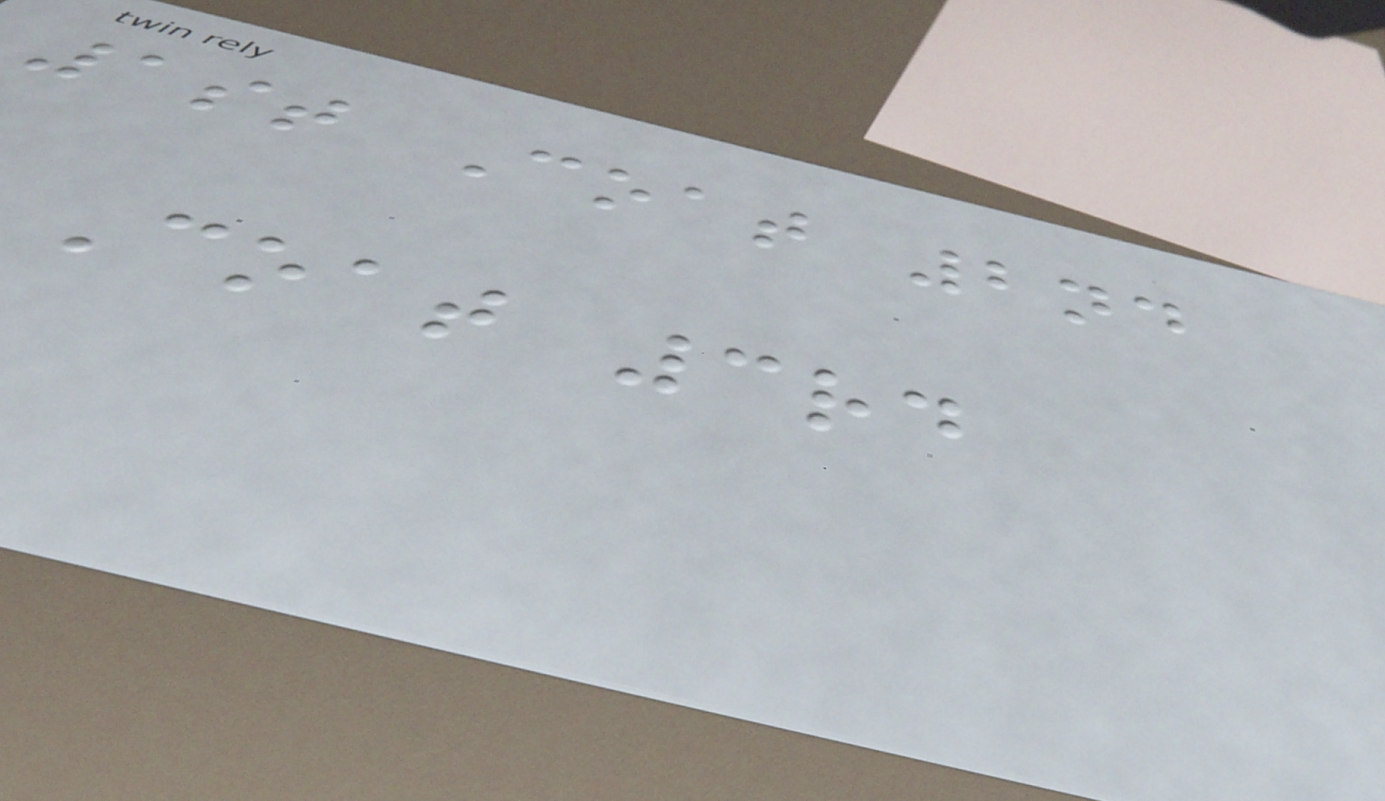1st Coat 2nd
Coat 3rd
